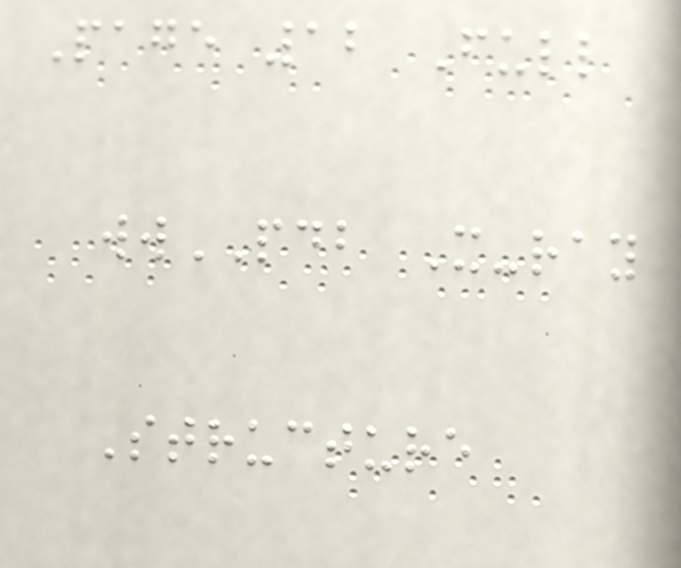Page 12 Full
wwPDB X-ray
Structure
